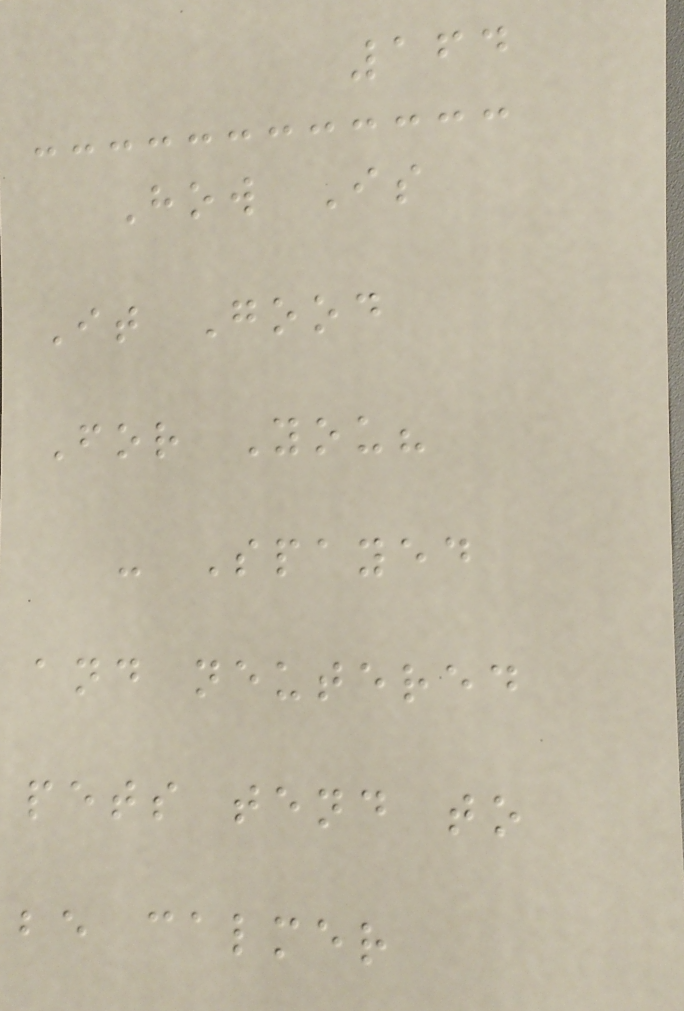164
How Is
It Good
For You?
- Spayed
and neutered
pets tend to
be calmer
